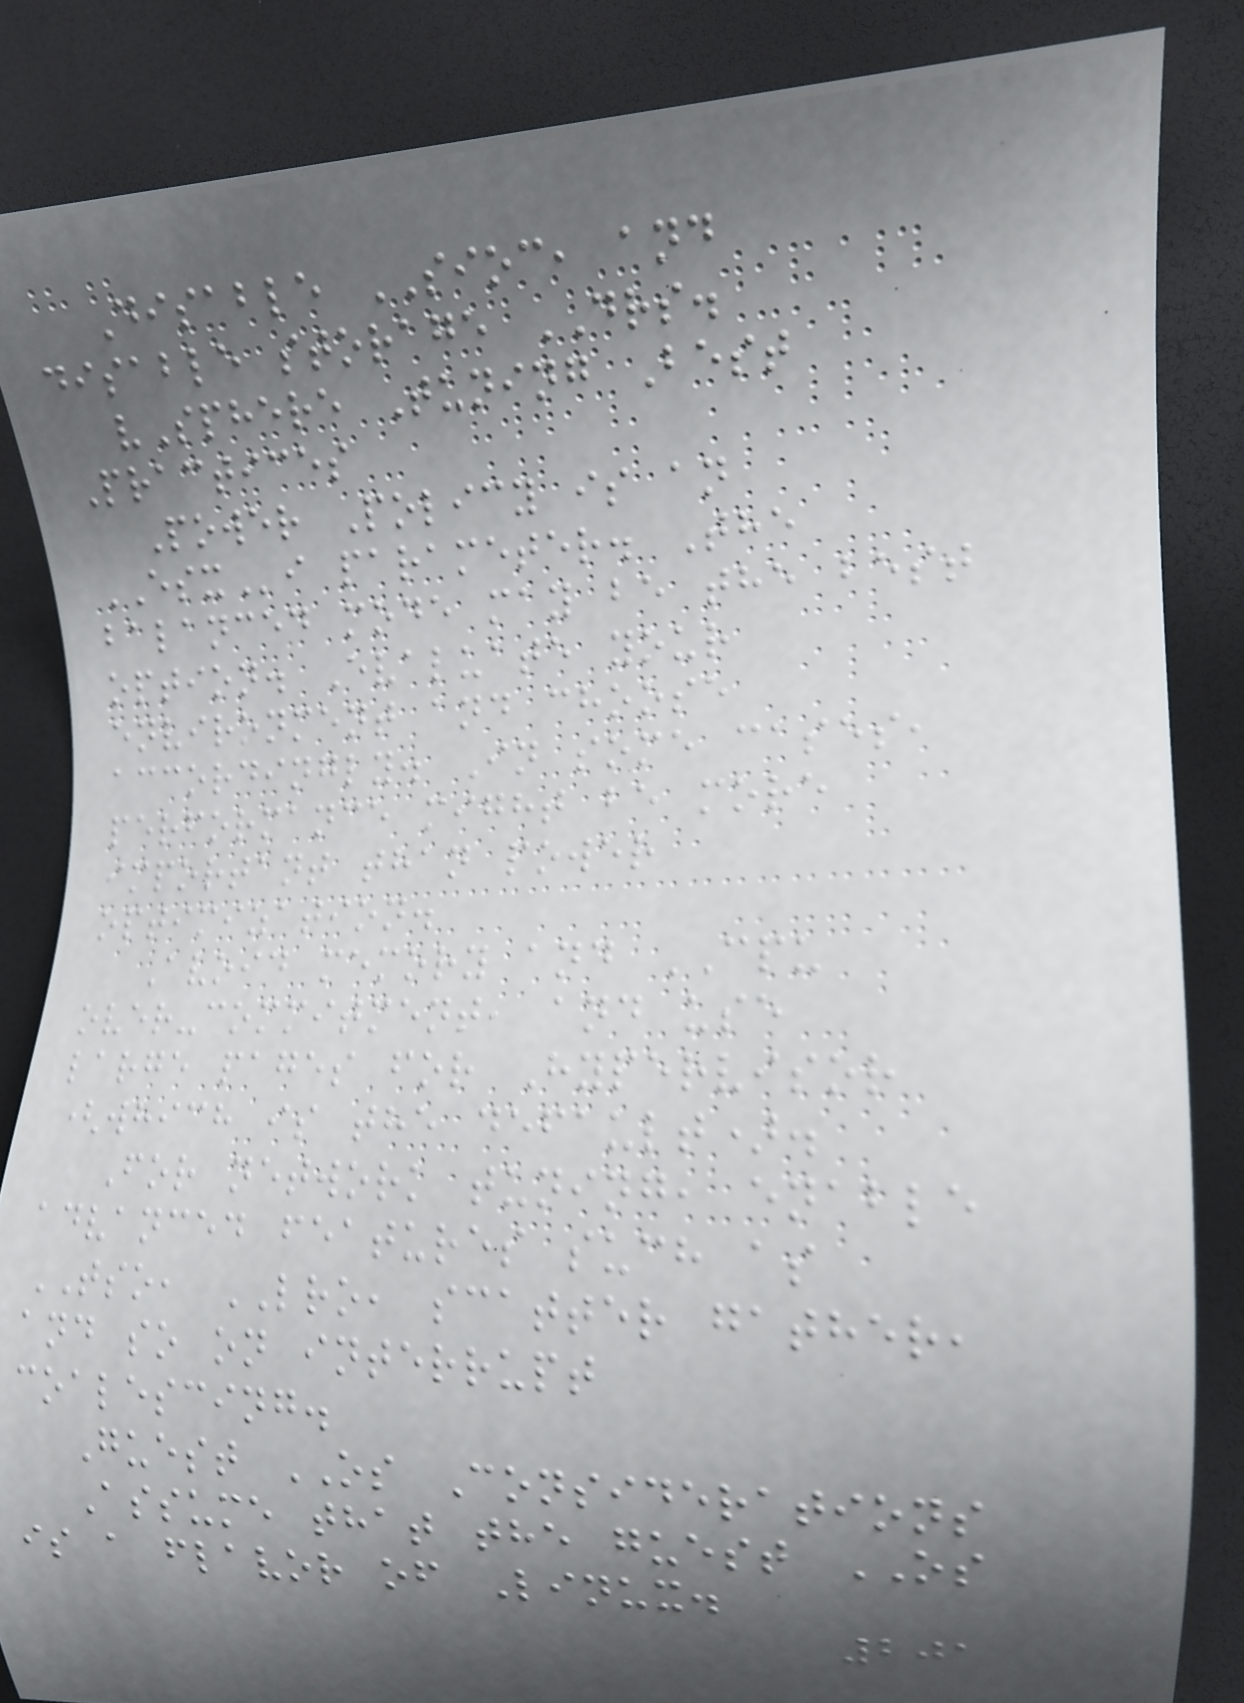Disable SIOC, and
disable storage DRS.
vSphere Tuning Best
Practices
Power Policy is an
ESXi parameter. The
balanced mode may be the best
option. Evaluate your
environment and choose
accordingly. In some cases,
performance might be more
important than power
optimization.
Avoid memory and CPU
over-commitment, and use
large pages for Hypervisor
(which is the default).
For network tuning, enable
advanced features such as
TSO, LRO, scatter gather,
and so on interrupt
coalescing.
Guest OS Considerations
Assume that the guest OS
is a flavor of Linux.
201
